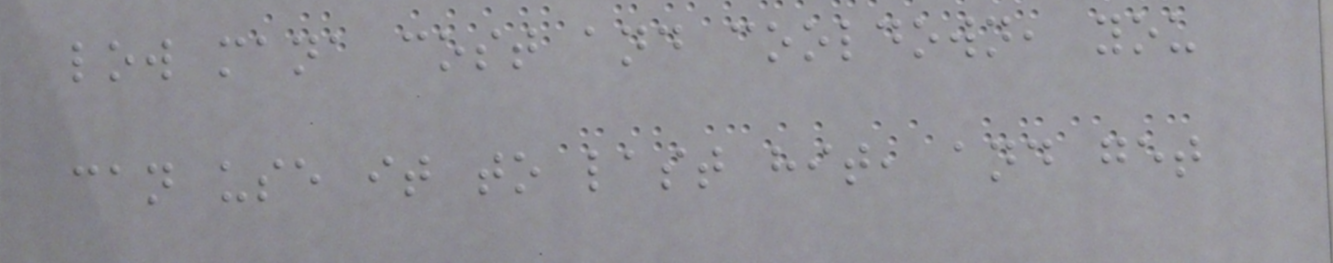low mana cost and cooldown, you
can use it to last hit, and get
